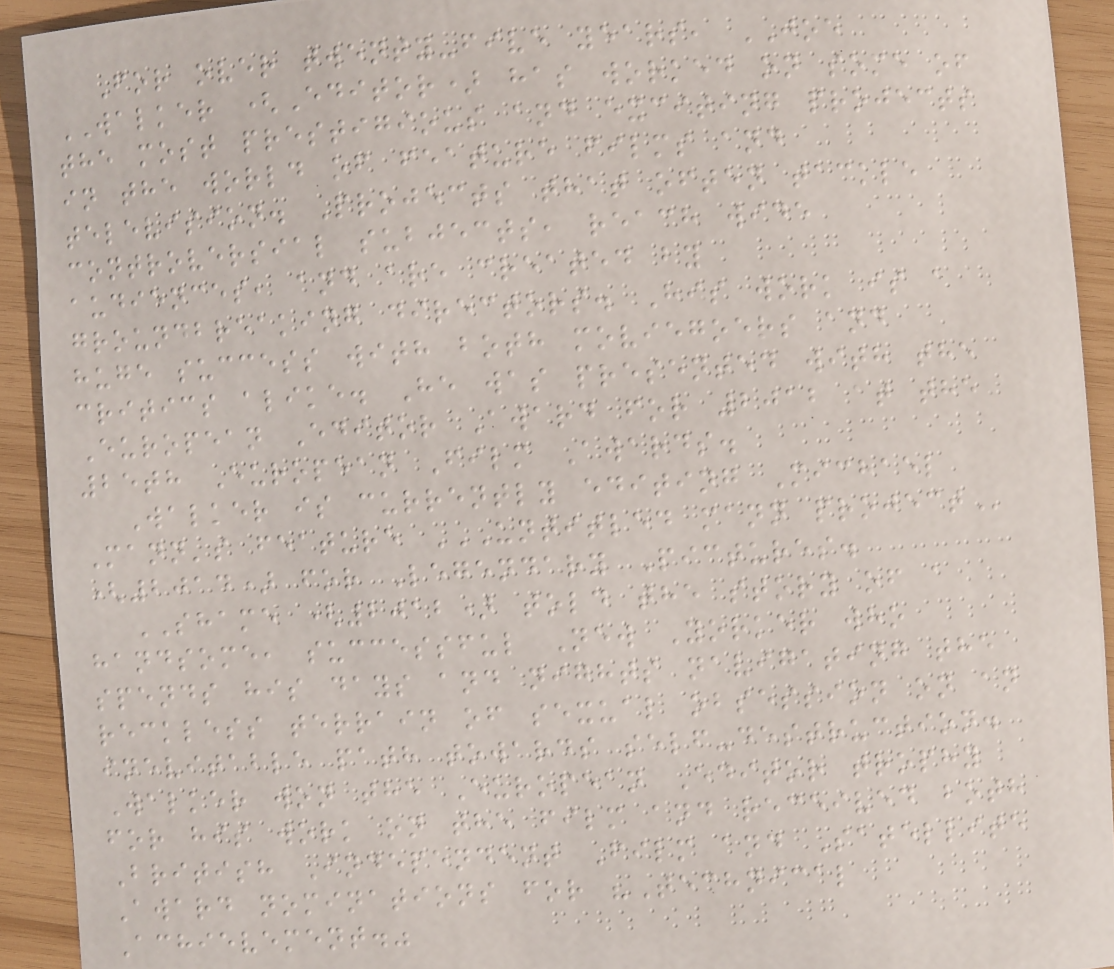For over twenty-five years, JOE
WALKER (Editor) has worked on some of
the most prestigious and exciting projects
in the world of feature films and
television. Projects that often tackle
controversial subjects, reach wide
audiences, and are created by
groundbreaking directors. His work is a
huge success with both moviegoers and
critics alike. He was presented with the
European Editor Award for 2012 at the
25th European Film Awards.
Walker is currently editing Michael
Mann's feature UNTITLED MANN PROJECT
(2014) for Legendary Pictures.
SHAME (2012) told the story of a
handsome, successful New Yorker who
spends his days and nights navigating the
reckless terrain of sexual obsession on an
inevitable path towards self-destruction.
Walker won the European Editor trophy
for his work on the film and received both
British Independent Film and Satellite
Award nominations for "Technical
Achievement."
